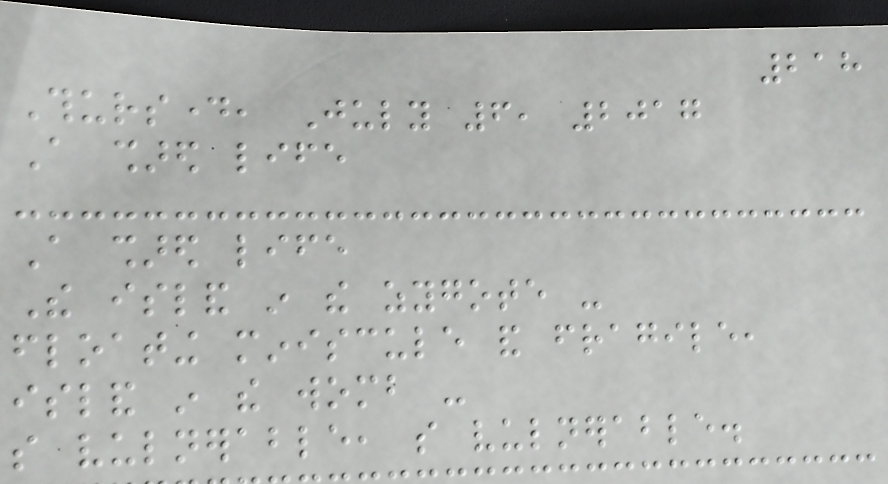218
Thursday, July 6, 2017
A shared life
A shared life
The island in the zygote -
floating miniscule and fragile,
island in the womb -
so vulnerable, so vulnerable.
